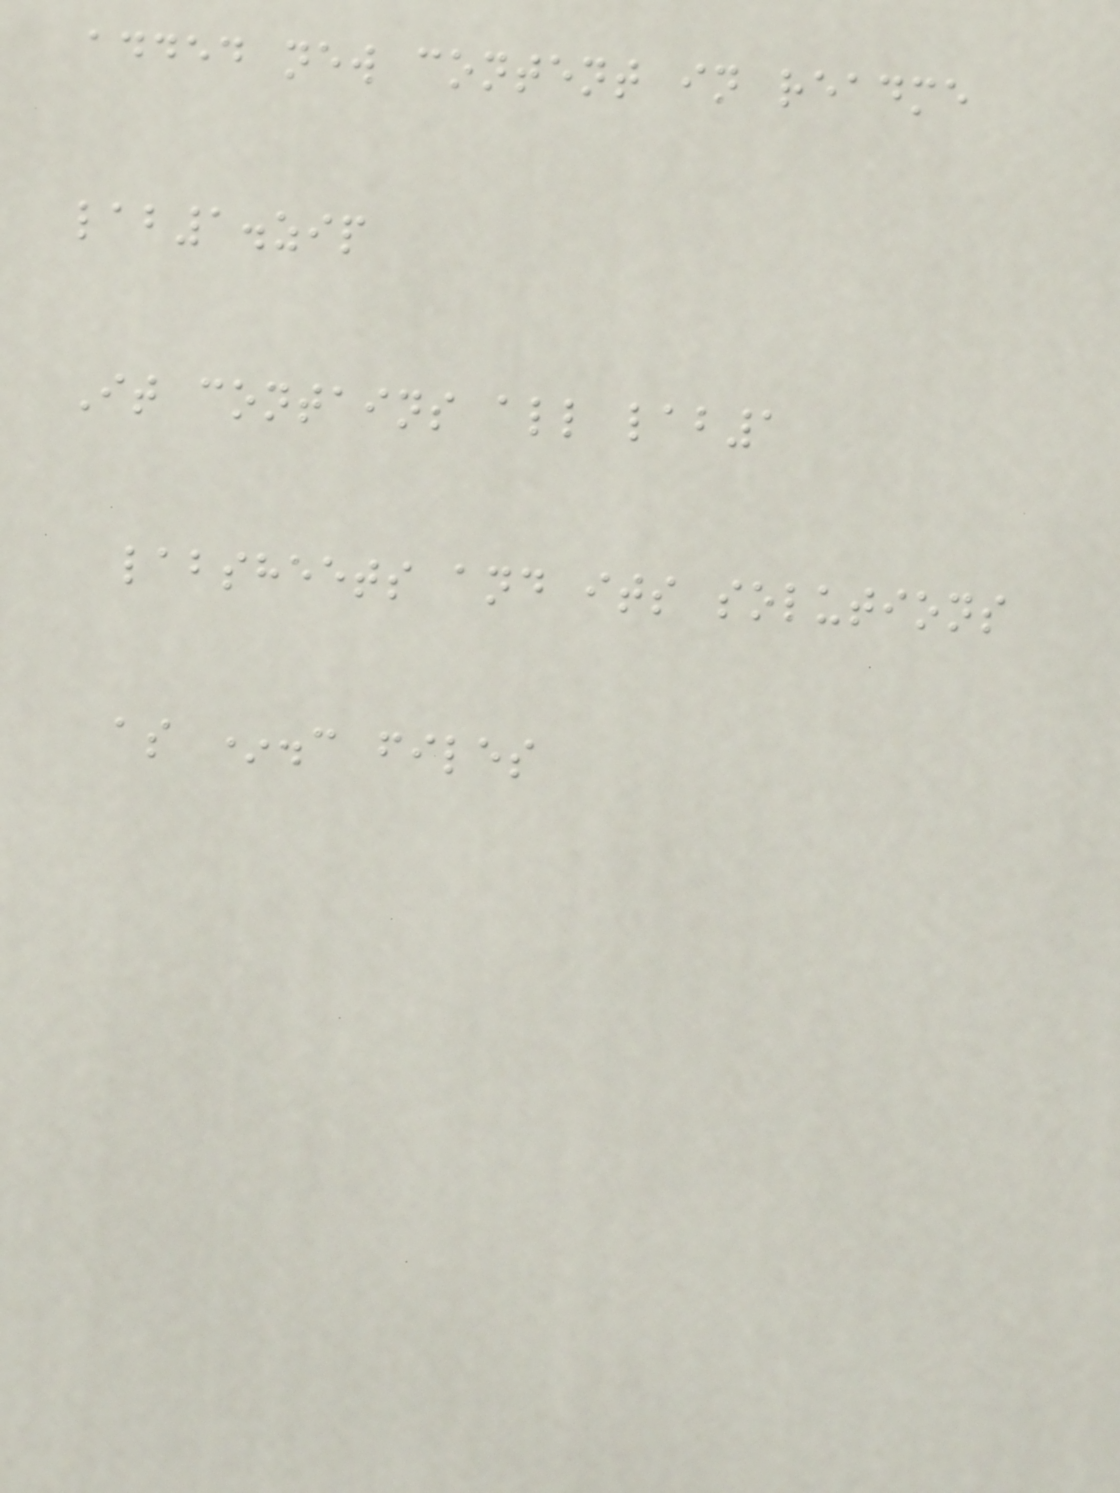added new content in readme
lab1.zip
It contains all lab1
labsheets and its solutions
as *.c files
